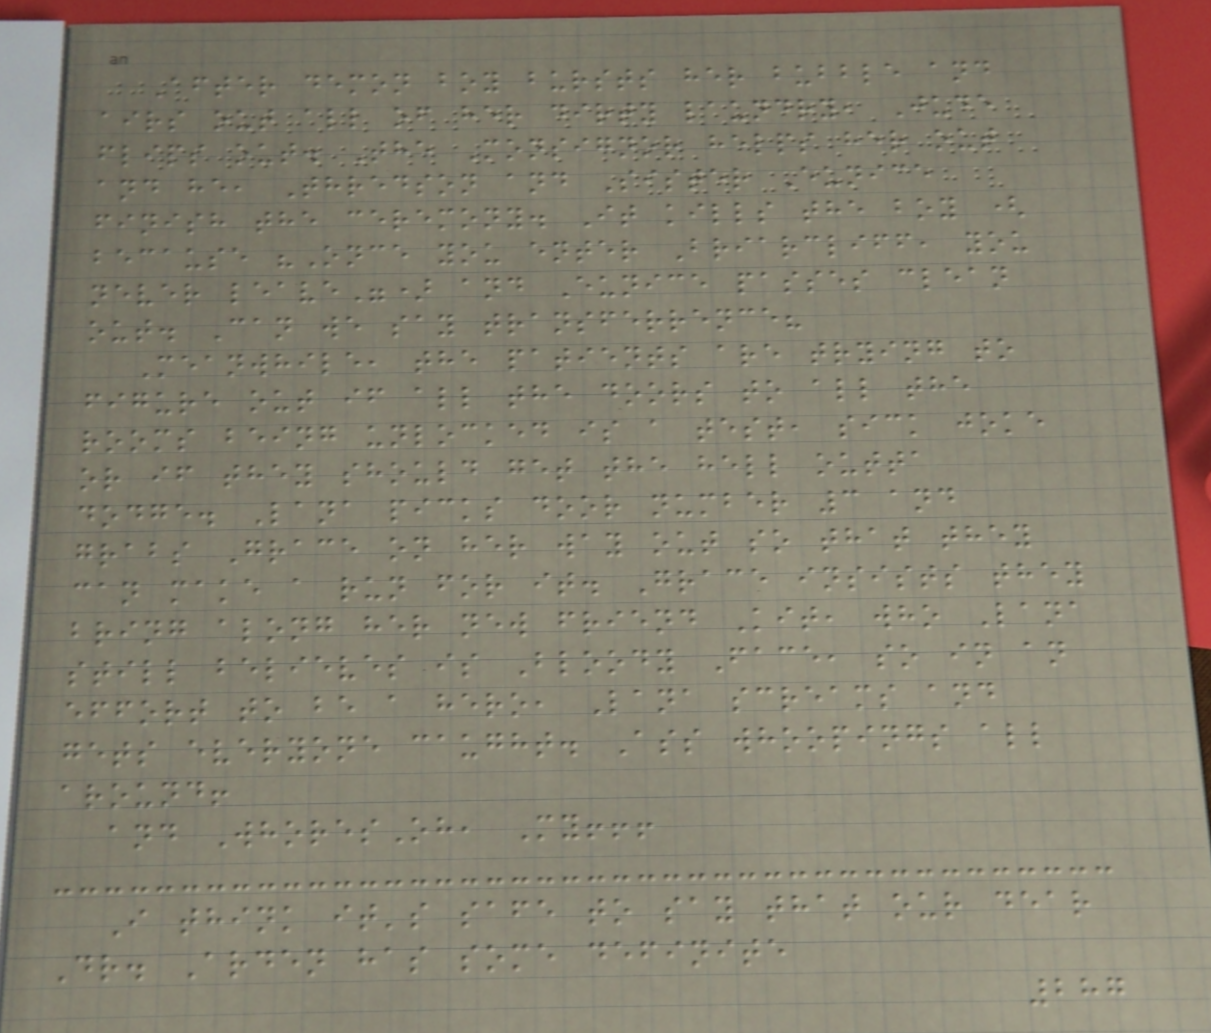After demon boy bursts her bubble and
airs out all of her dirty laundry, Jude
flips out. The Monsignor helps her out
and he, Thredson and Sister Eunice
finish the ceremony. It kills the boy (
because "Once you enter Briarcliff, you
never leave") and Eunice passes clean
out. Can we say transferrence?
Meanwhile, the patients are trying to
figure out if all the doors to all the
rooms being unlocked is a test, sick joke
or if they should get the hell outta
dodge. Lana picks door number 3 and
grabs Grace on her way out so that they
can make a run for it. Grace insists they
bring along her new friend Kit, who Lana
still believes is Bloody Face, so in an
effort to be a hero, Lana screams and
gets everyone caught. Ass whoopings all
around!
and WhoresOh, My!!!
I think it's safe to say that our dear
Dr. Arden has some definite
287
